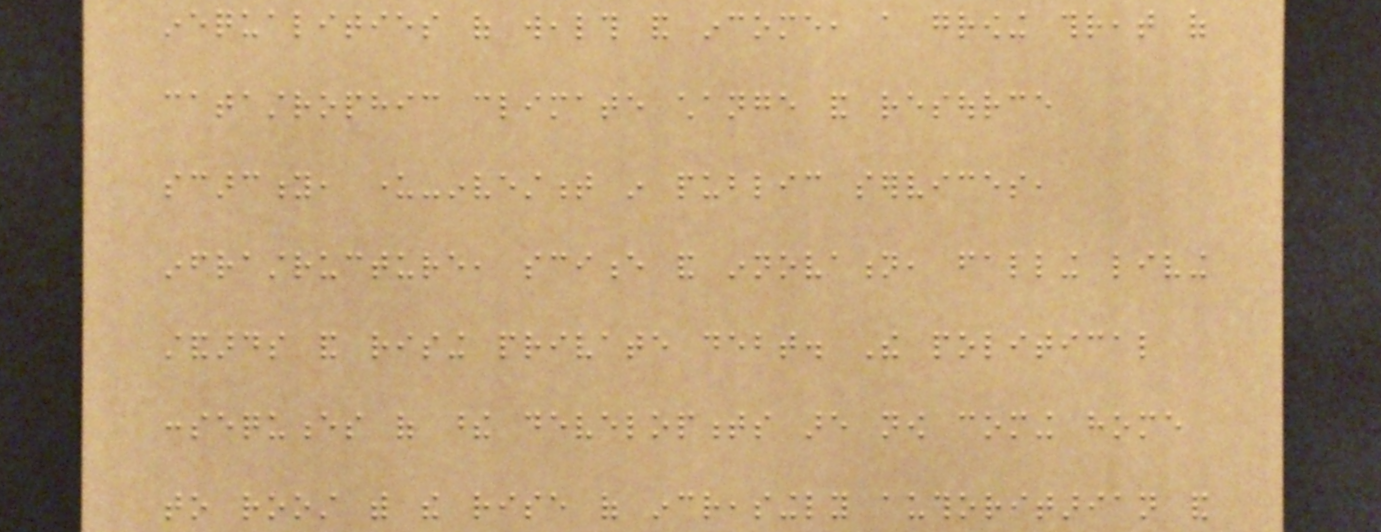inequalities of wealth and income, a growing threat of
catastrophic climate change and resource
scarcity, under-investment in public services,
infrastructure, science and innovation, falling living
standards and rising private debt. The political
consequences of these developments are now coming home
to roost with the rise of increasingly authoritarian and
